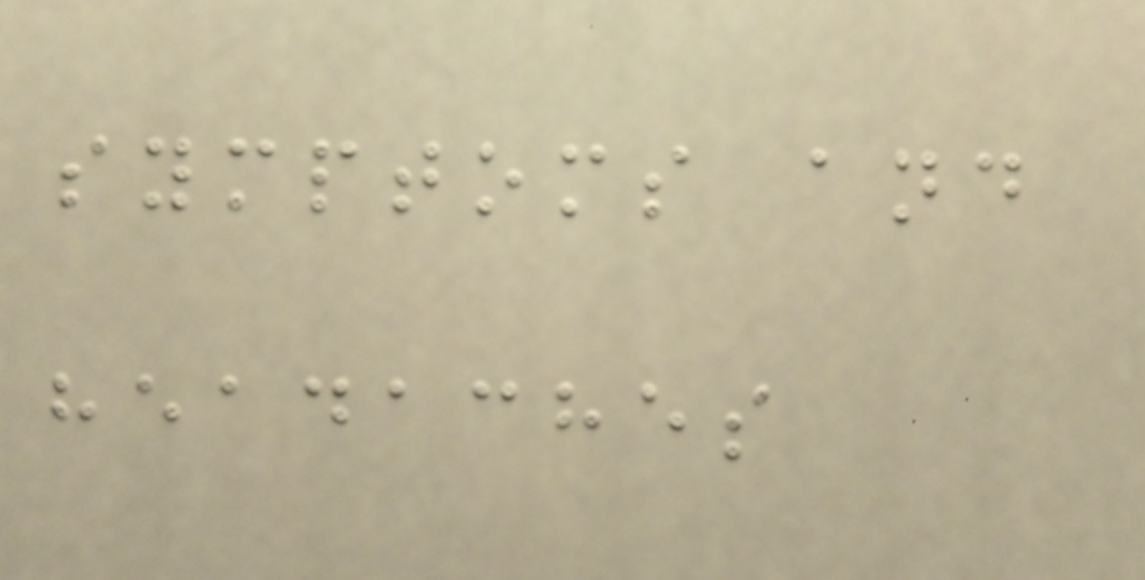symptoms and
headaches
